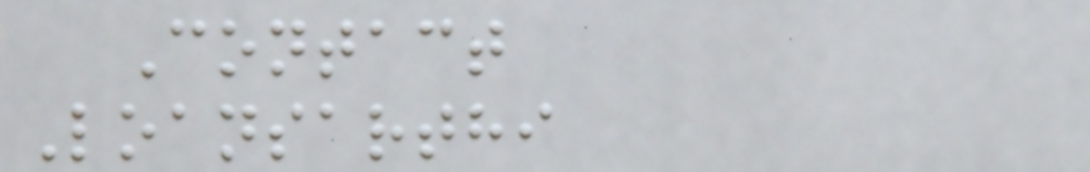Contact
Loansarthi
